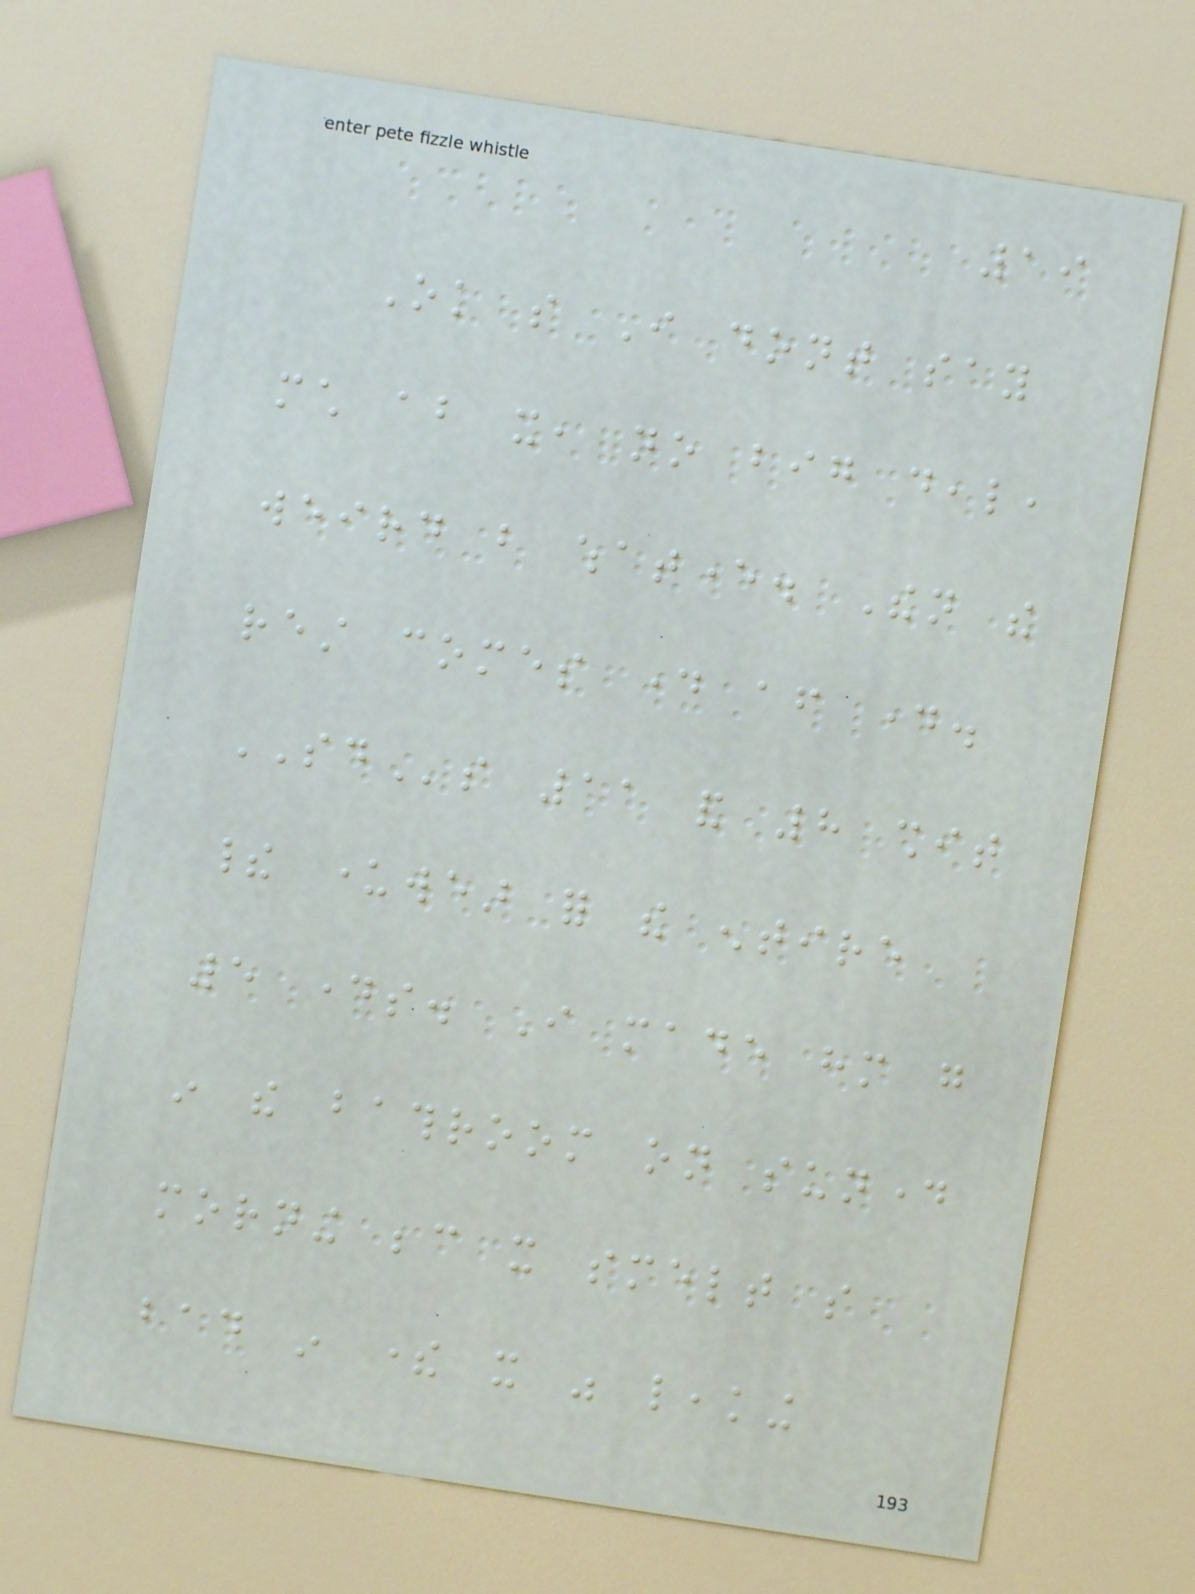19
Ok so I dont say
much about it, no big deal,
weird but whatever. Then the
rest comes day after day.
SDs 11 and 8 shit
their underwear for the entire
5 days. I made him go
in the bathroom on sunday
morning because it smelt so
bad in there it was leaking
